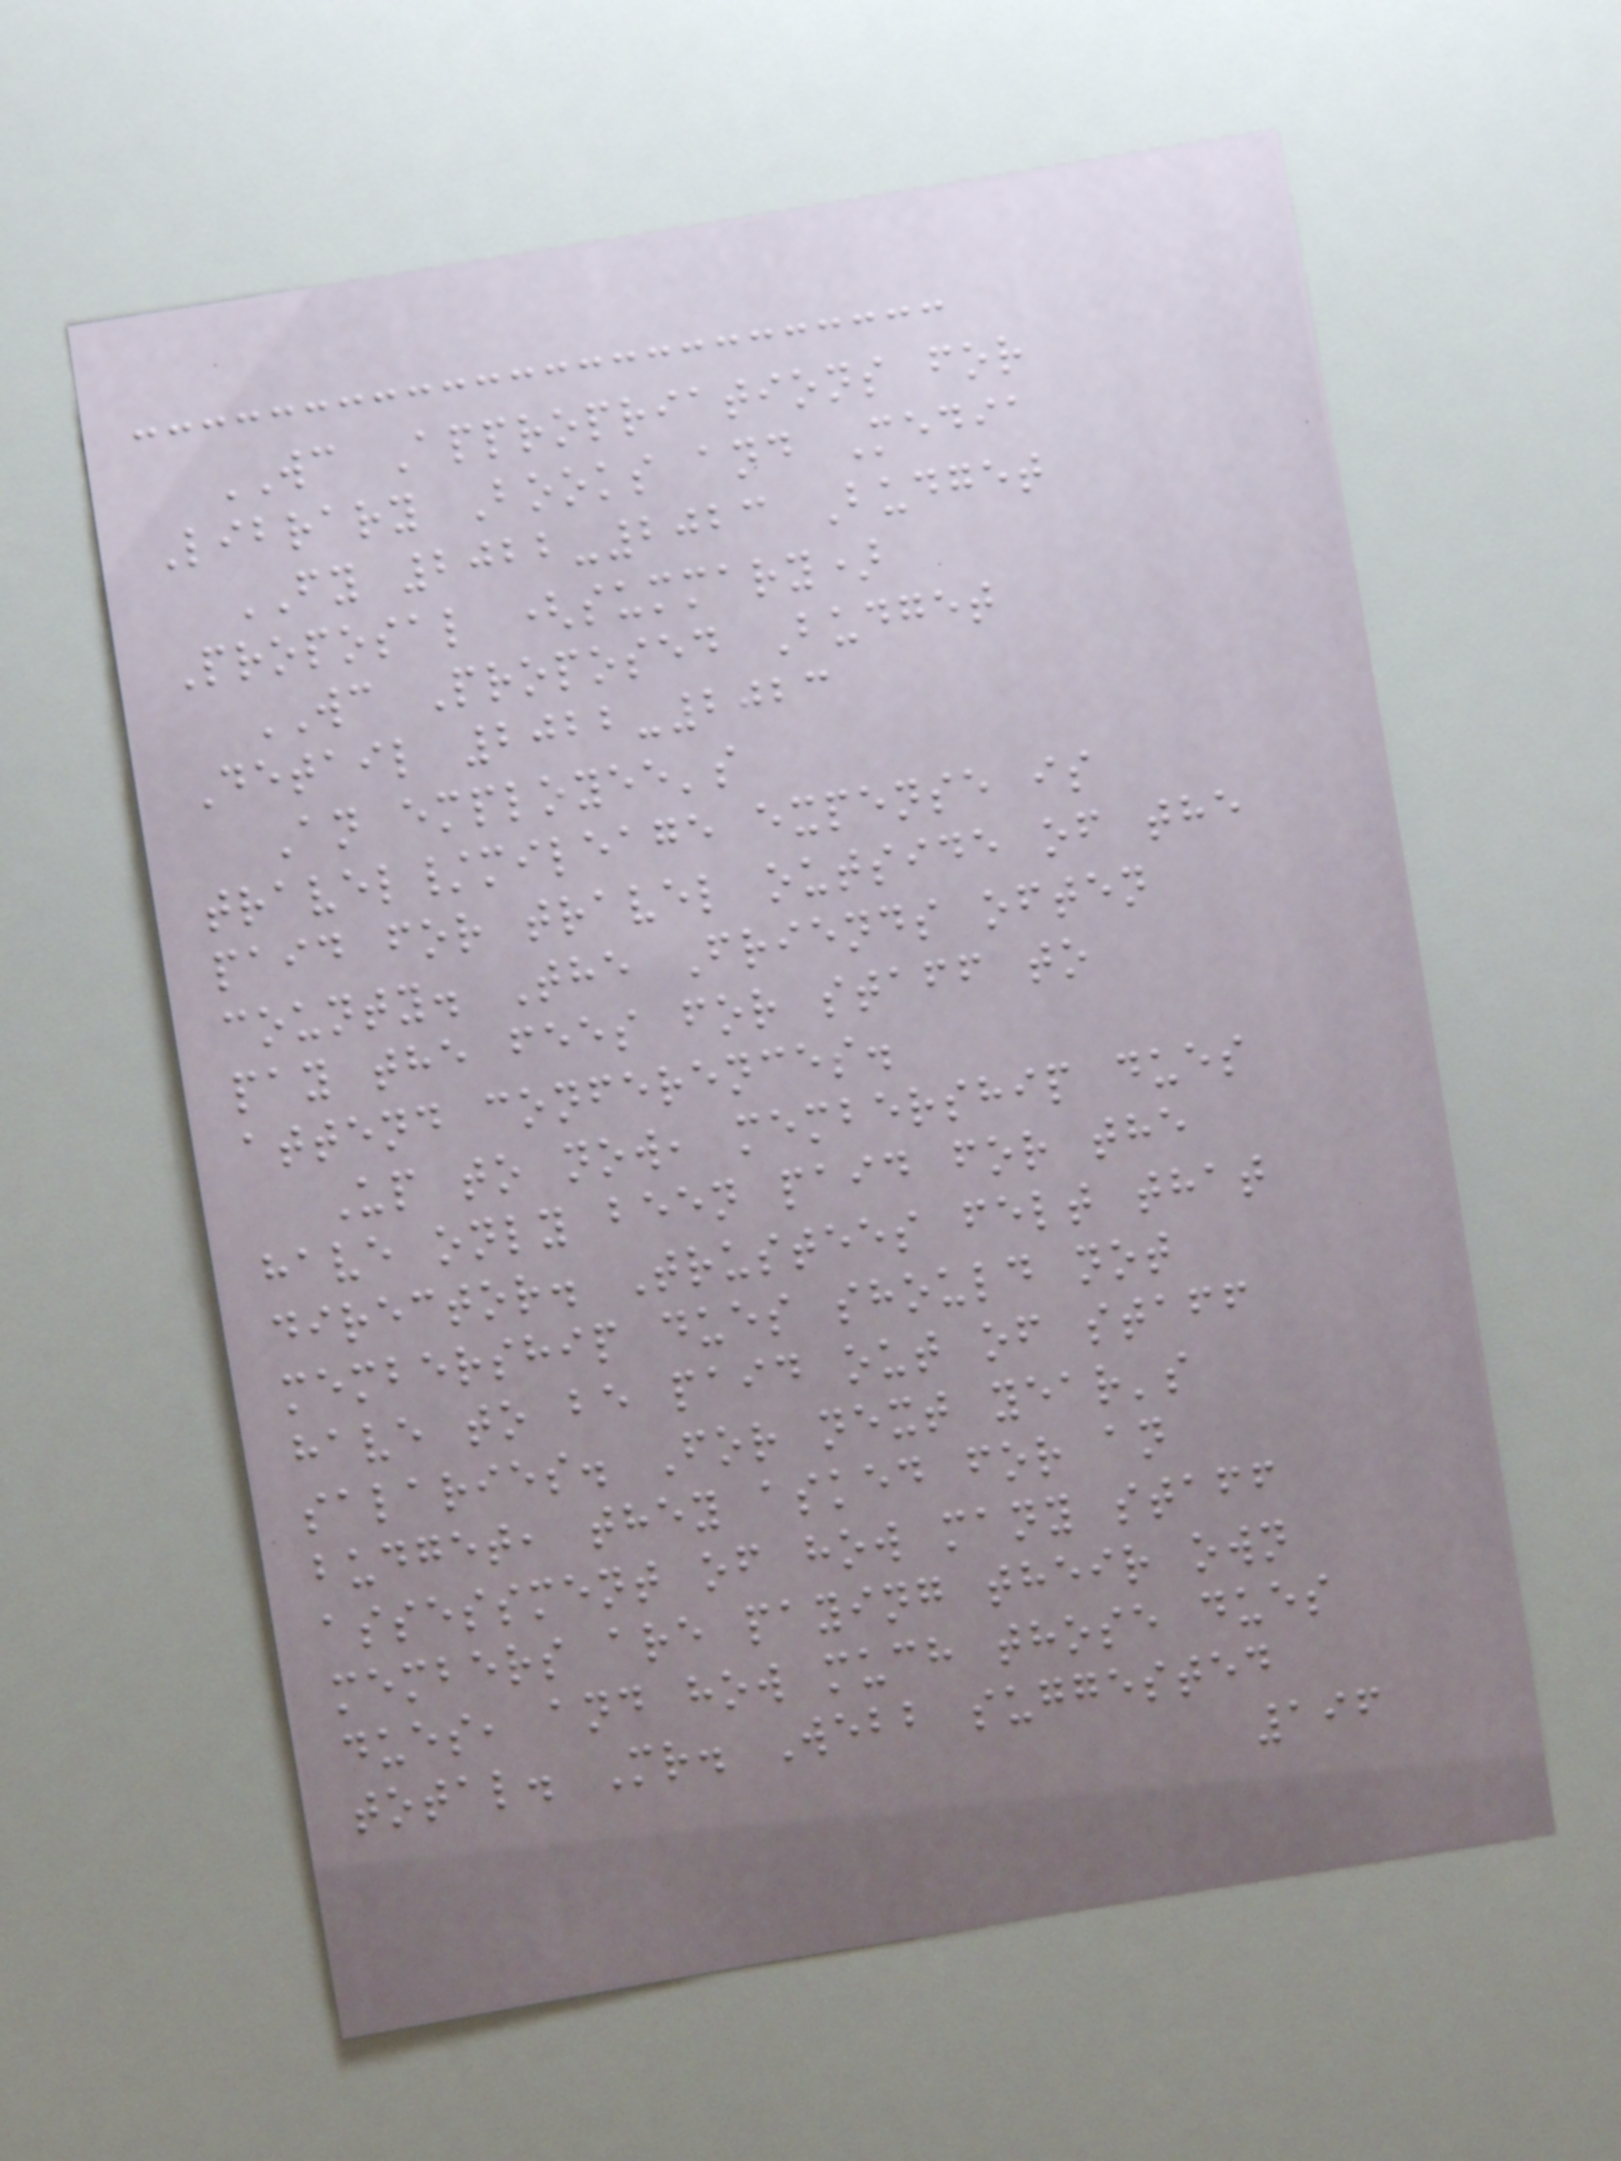WC Appropriations for
Library Books and Media
FY 2022-2023 Budget
Proposal (summary)
WC Proposed Budget
Detail 2022-2023
An employee's
travel/mileage expense is
paid for travel outside of the
county. The Friends often
pay the fees for staff to
attend conferences.
Up to now, membership dues
have only been paid for the
director. Trustees felt that
membership dues should not
have to be paid out of staff
salaries. For next year's
budget, they asked for an
assessment of how many staff
members are paying their own
dues, and how much those dues
total. Mr. Webb suggested
196
